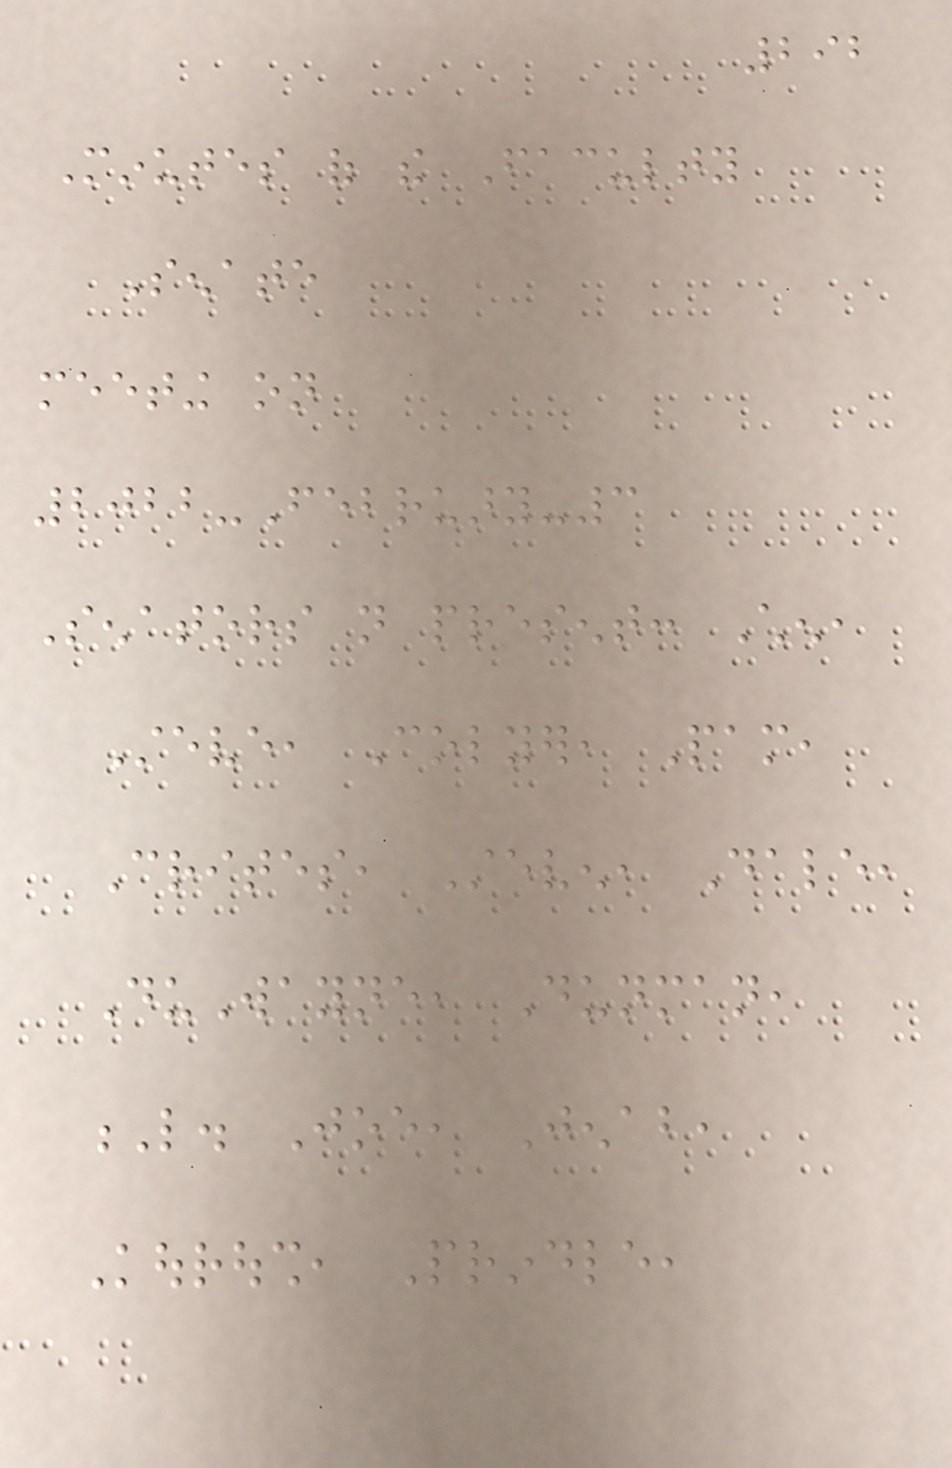292
Minutes of the Faculty
Senate
meeting on
2022-February-3
Senators not present: Chen,
Steve, Colyer, Pam,
Crites, Steven, Dale,
DuWayne, Dunman,
L. Joe, Jenab,
Kouroush, Prindle,
